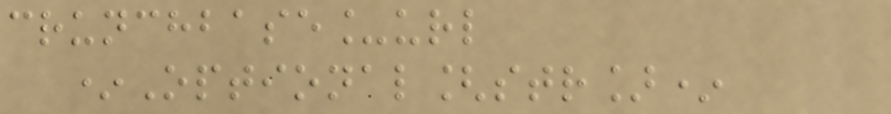crunchbase_url
*Optional[str]*
